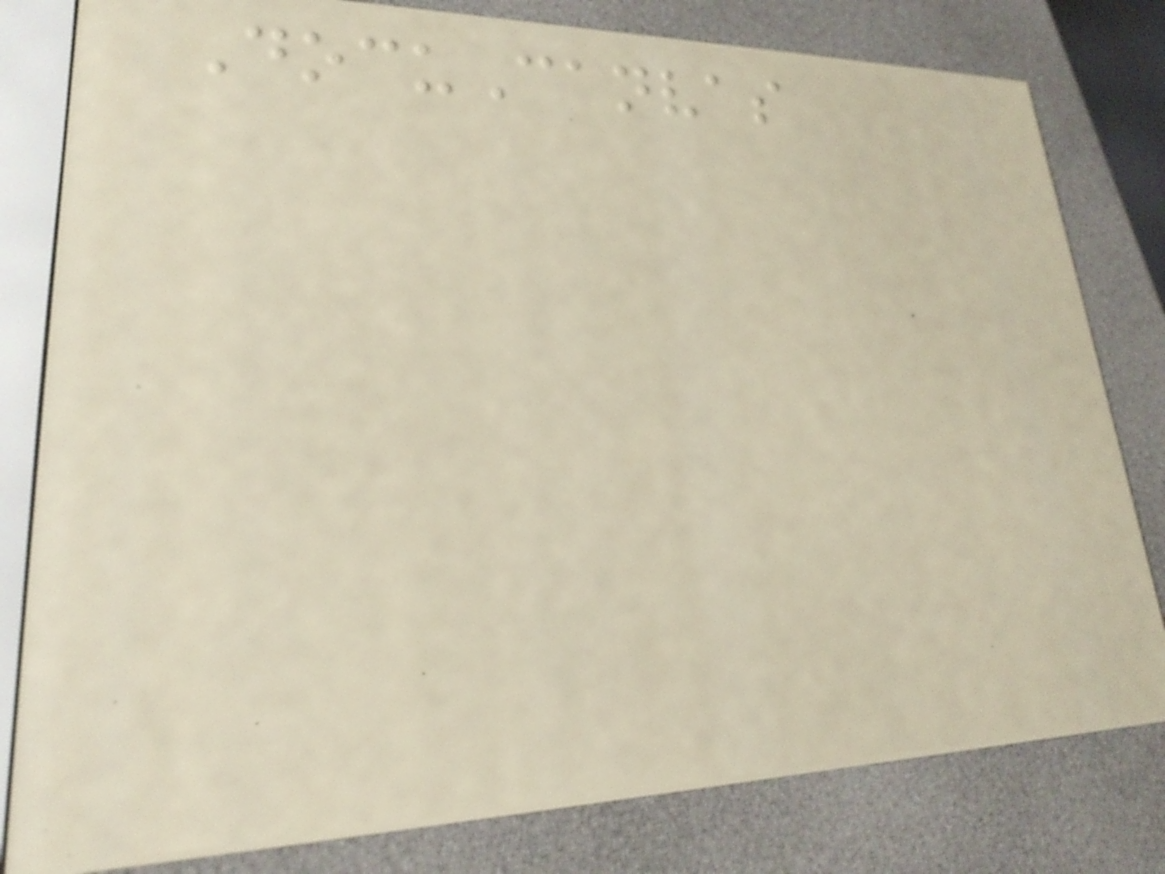DocuCanvas
